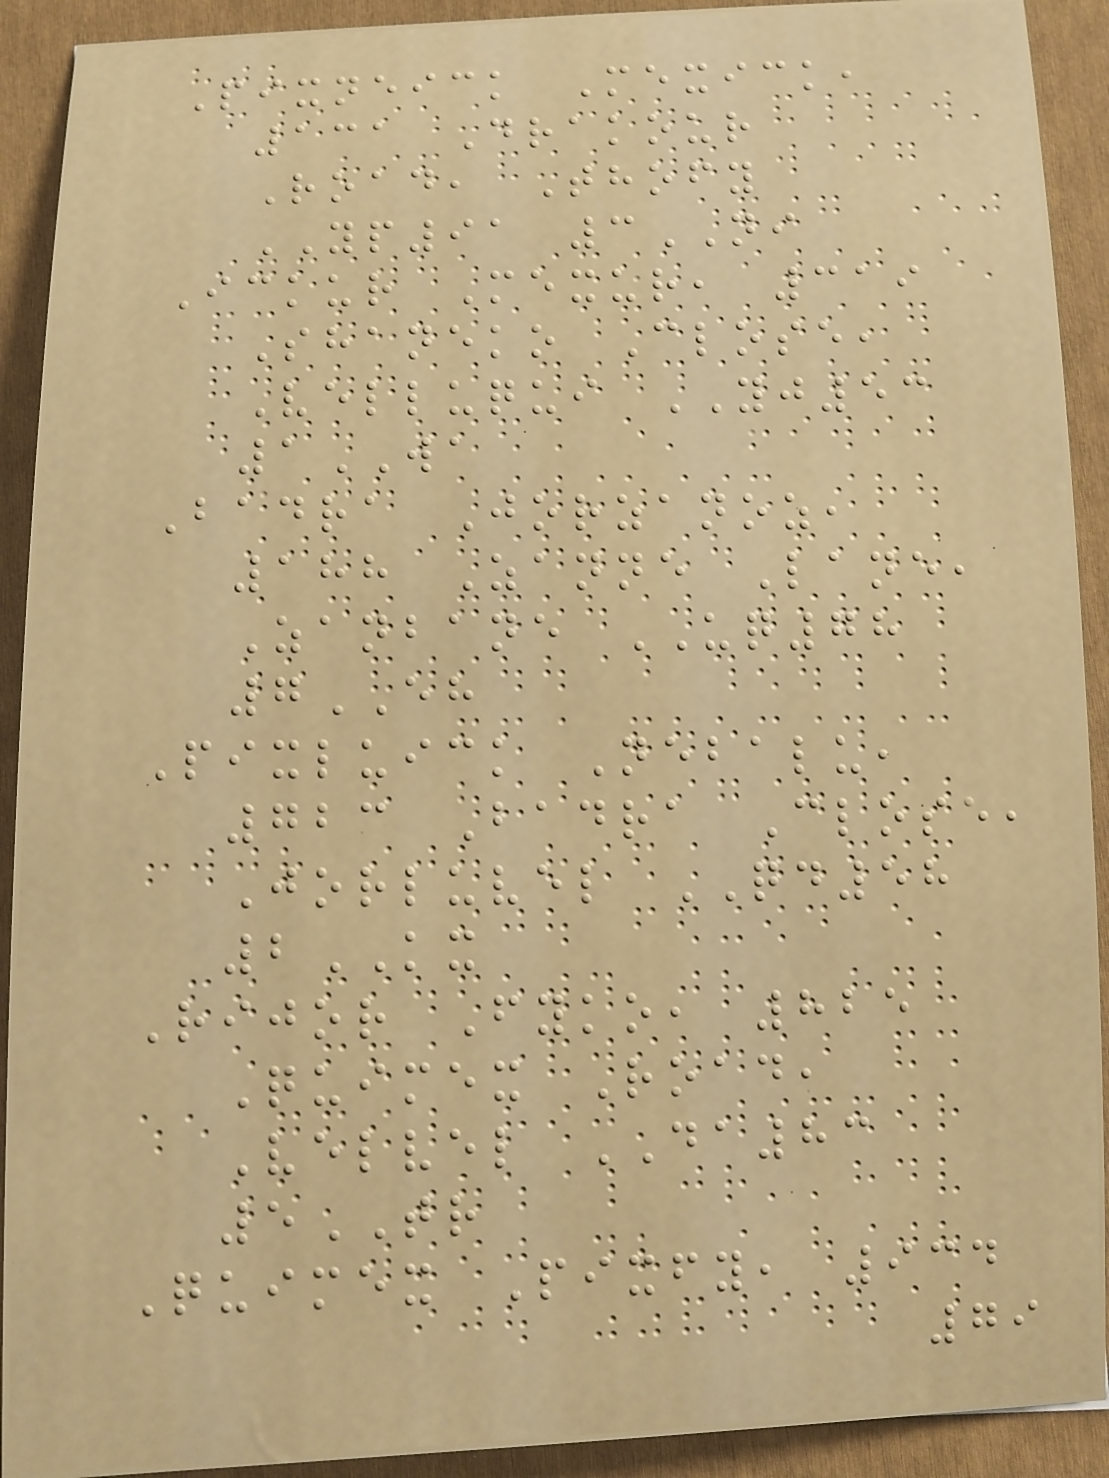Pixneick Mexick,
131 Drakour
Road, Thofy
YP91 3NI
Ickur Mexur, 319
Shaneko Close,
Velluqui YJ53
1WA
Badra Jorzanoz,
188 Zanne Lane,
Zanbane UQ78
7EH
Pixluick Nebalu,
723 Badra Close,
Jorluvel QD58
2KX
Rijor Fyko, 825
Quimex Road,
Velvel DA83
5TR
Quimex Pixfy, 934
79
